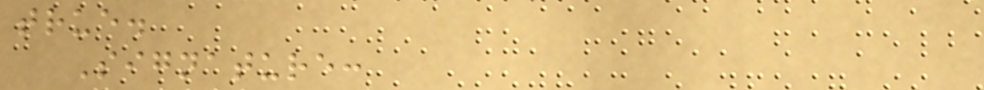true.
Signature:
